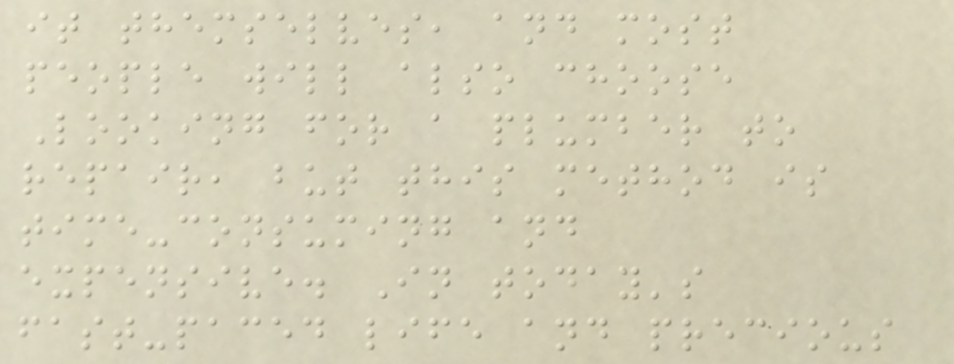it themselves, and most
people will also choose
Looking for a plumber to
repair, but this method is
time-consuming and
expensive. In today's
fast-paced life and precious
